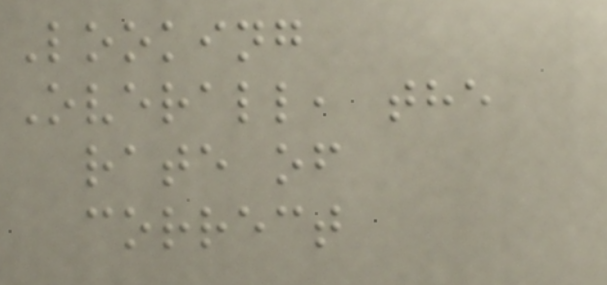Looking
Overall, the
rate of
correct
